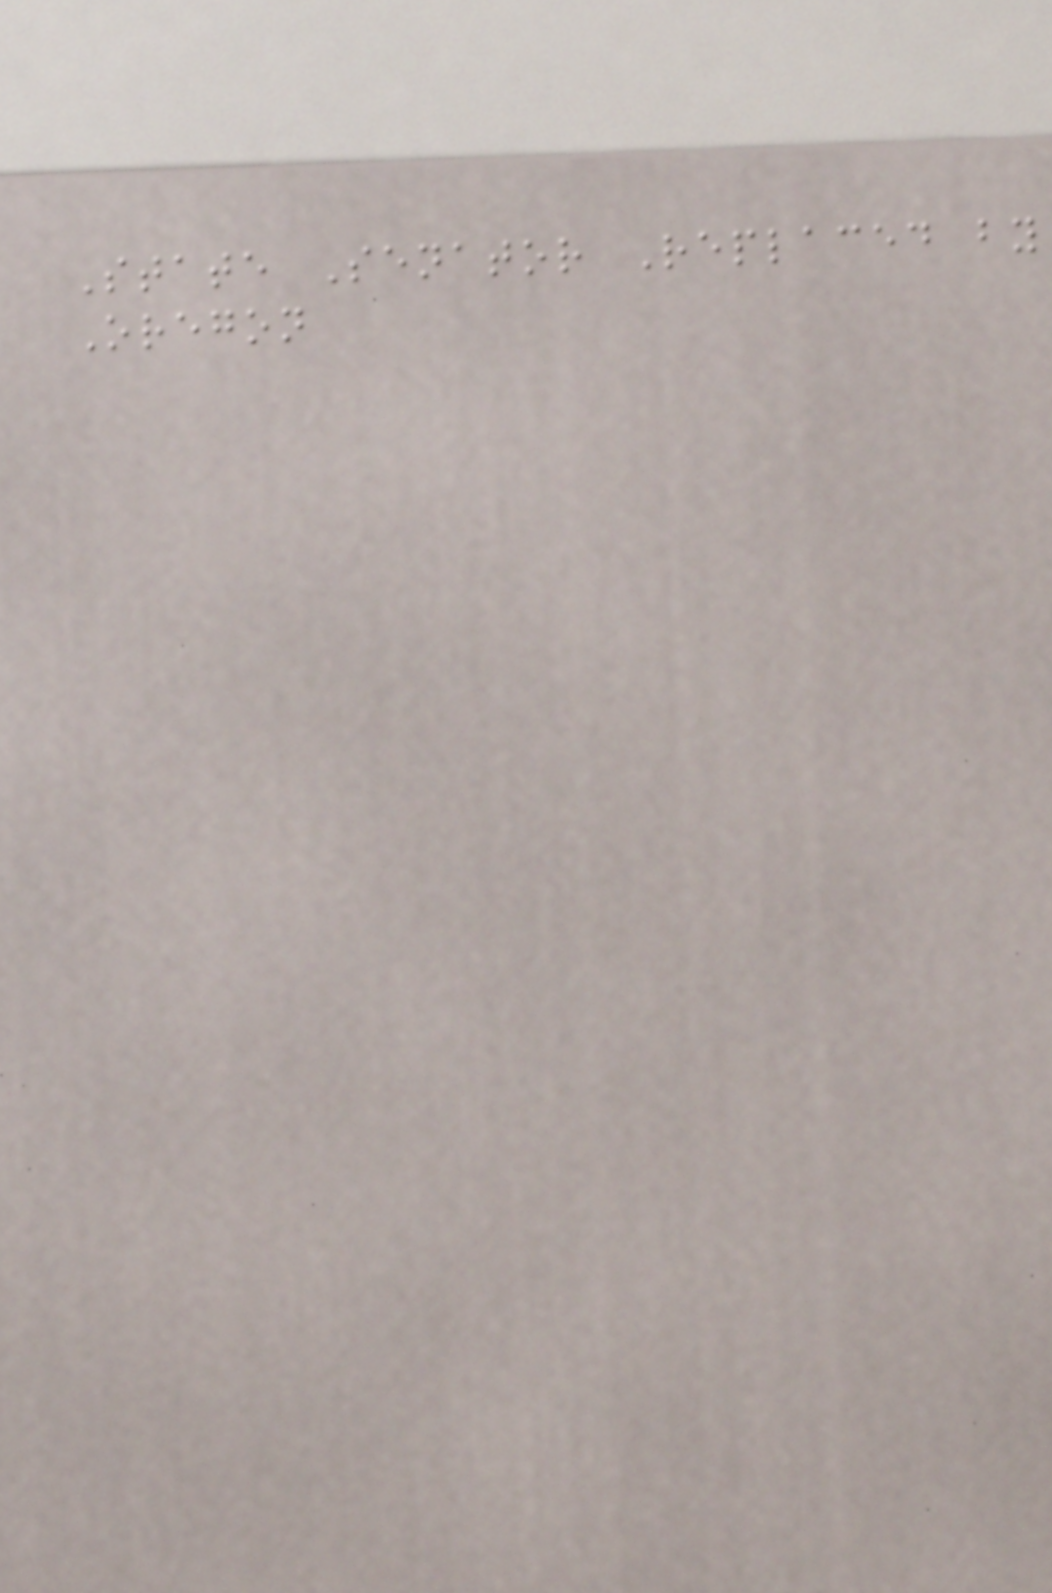State Senator Replaced by
Oregon
